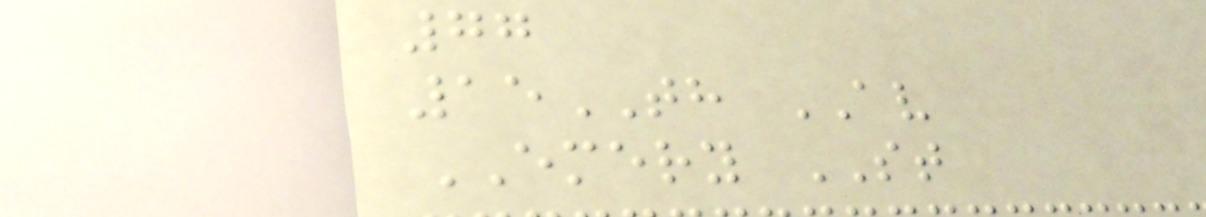77
15TH AV
EMERY ST
